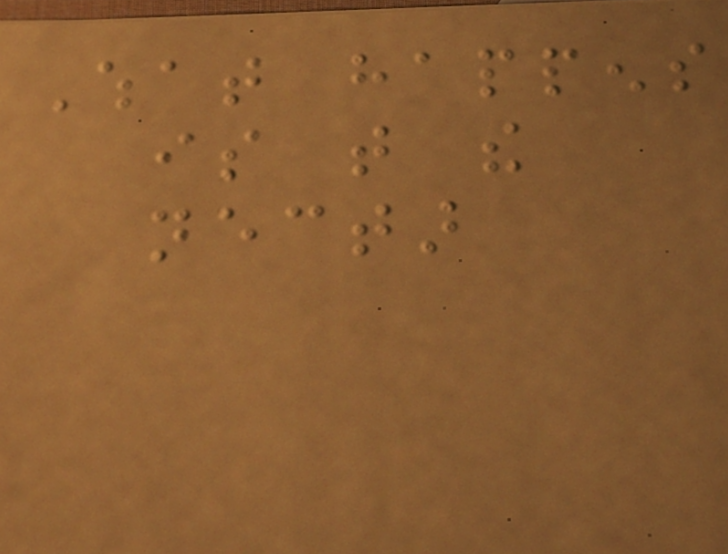What happens
is that the
nectar
